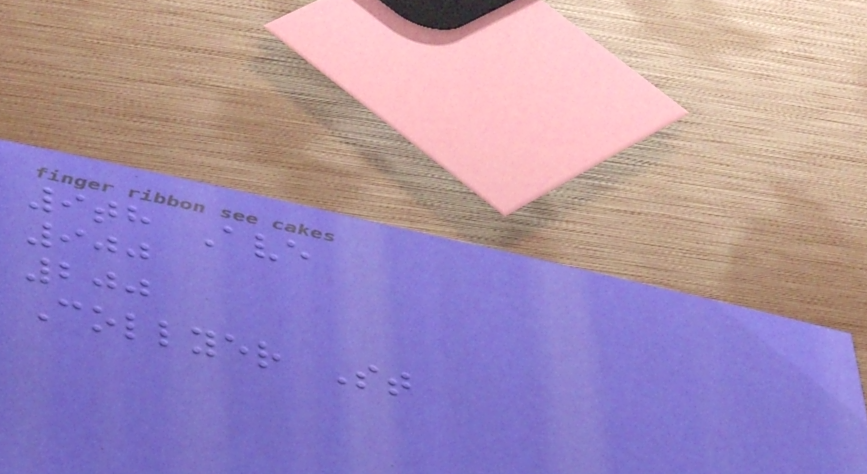9th Ave
900
200
Collyer St
